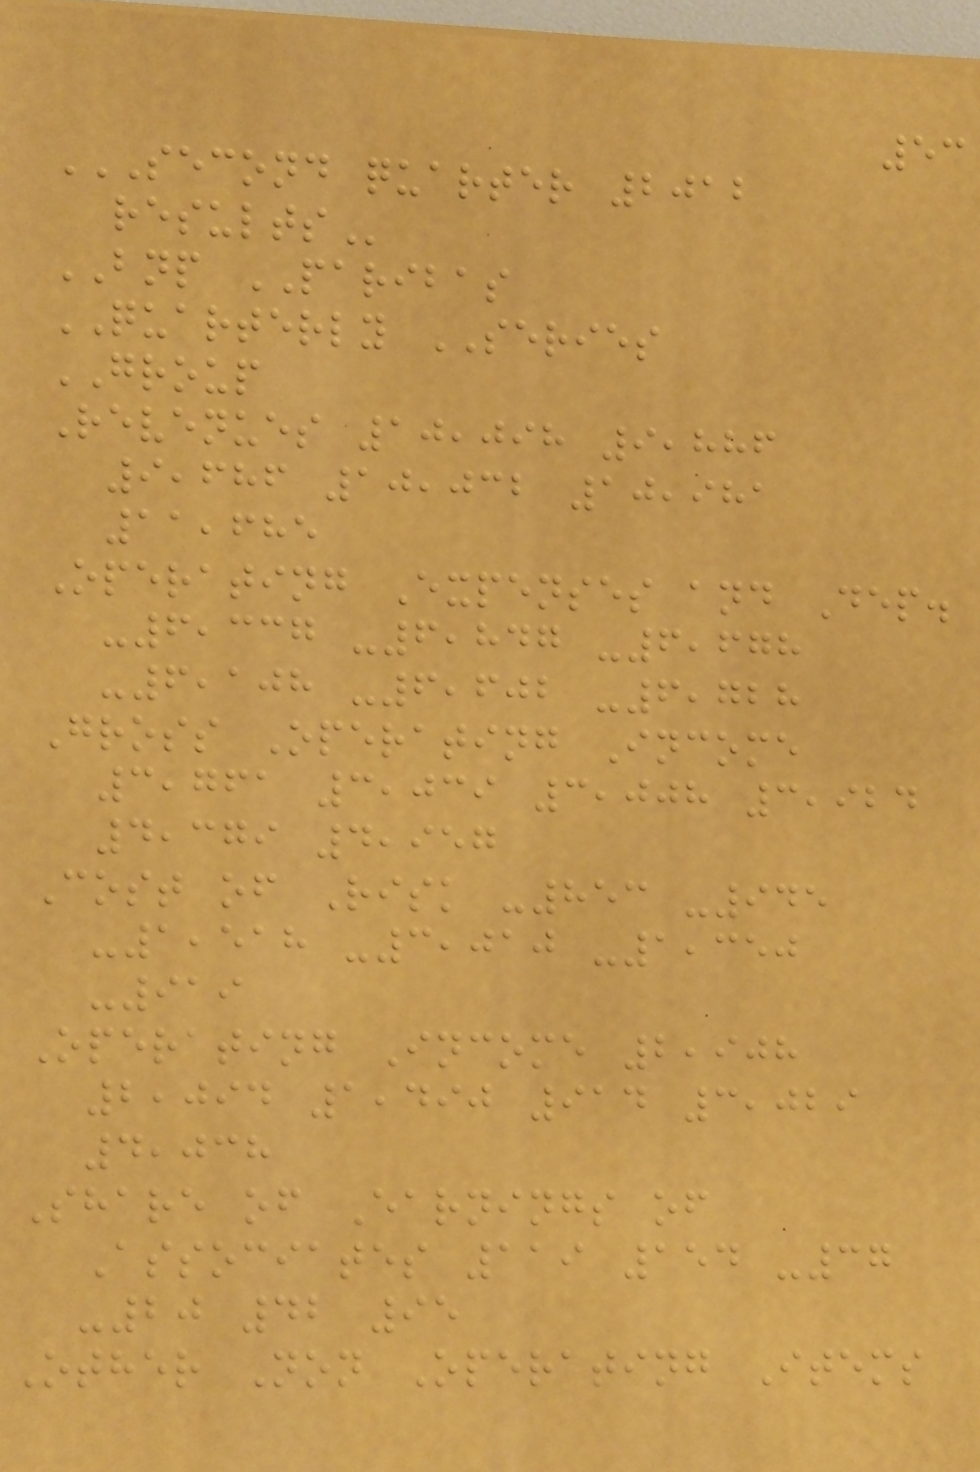53
SECOND QUARTER 2012
RESULTS
BNP PARIBAS
QUARTERLY SERIES
GROUP
Revenues 10,098 9,886
9,686 10,032 10,981
11,685
Operating Expenses and Dep.
-6,337 -6,847 -6,678
-6,108 -6,602 -6,728
Gross Operating Income
3,761 3,039 3,008 3,924
4,379 4,957
Cost of Risk -853 -945
-1,518 -3,010 -1,350
-919
Operating Income 2,908
2,094 1,490 914 3,029
4,038
Share of Earnings of
Associates 119 154 -37
-20 42 95
Other Non Operating Items
